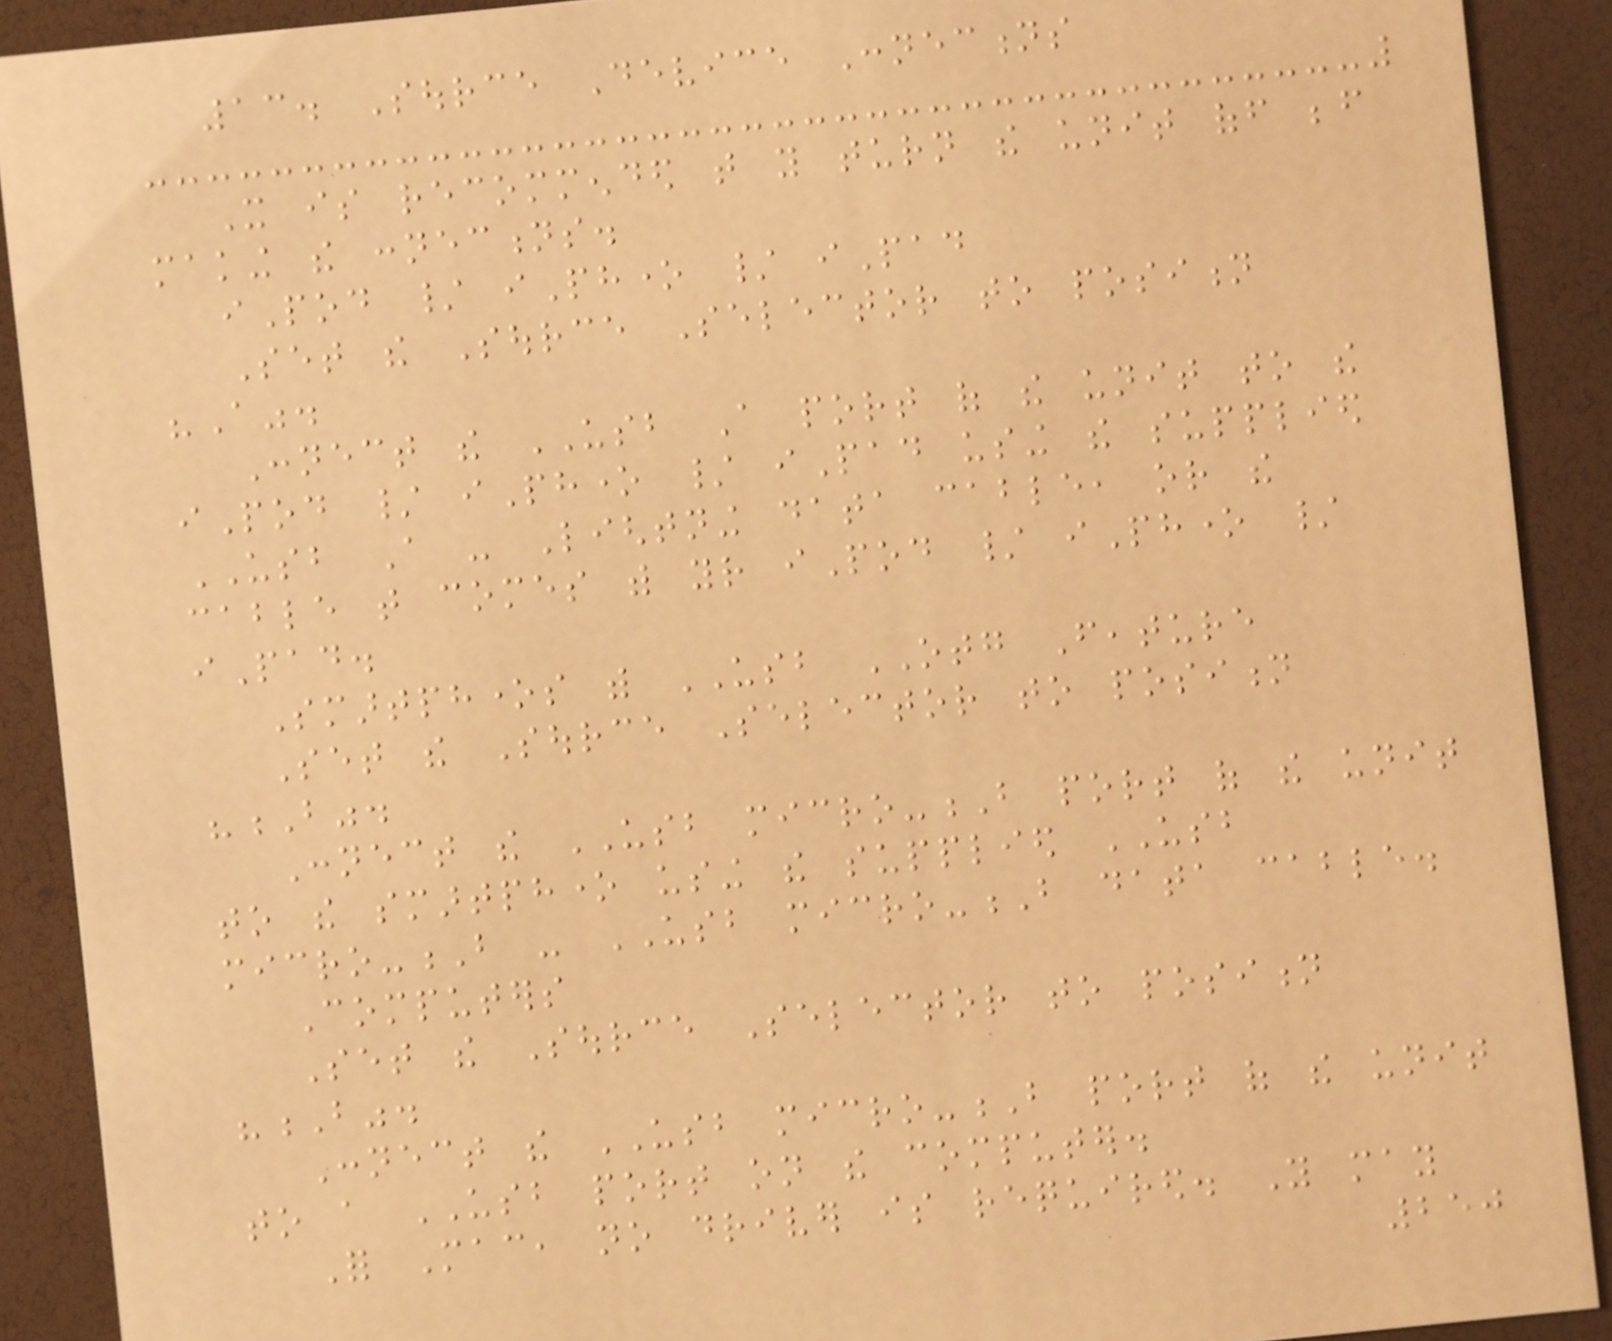13. Source Device Connections
It is recommended that you turn the unit off before
making the connections.
iPod / iPhone / iPad
Set the Source Selector to position
"A".
Connect the USB A port of the unit to the
iPod / iPhone / iPad using the supplied
USB A - Lightning data cable, or the
cable that comes with your iPod / iPhone /
iPad.
Smartphones with USB OTG Feature
Set the Source Selector to position
"B".
Connect the USB micro-B port of the unit
to the smartphone using the supplied USB
micro-B - USB micro-B data cable.
Computers
Set the Source Selector to position
"B".
Connect the USB micro-B port of the unit
to a USB port on the computer.
For Mac, no driver is required. You may
250
